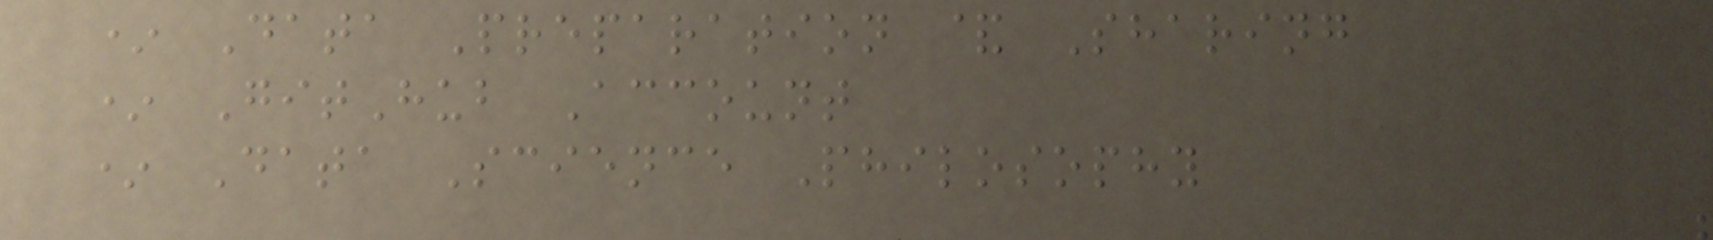* Data Preparation & Sharing
* GitHub Account
* Data Science Philosophy
